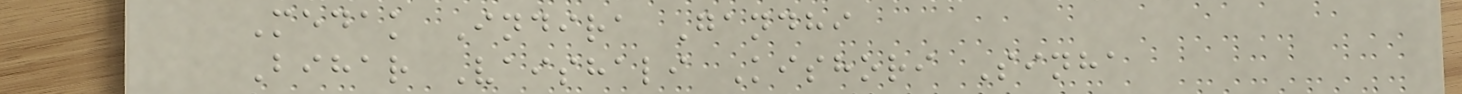Medak Indira Gandhi
Bihar Vaishali Kishori Sinha
